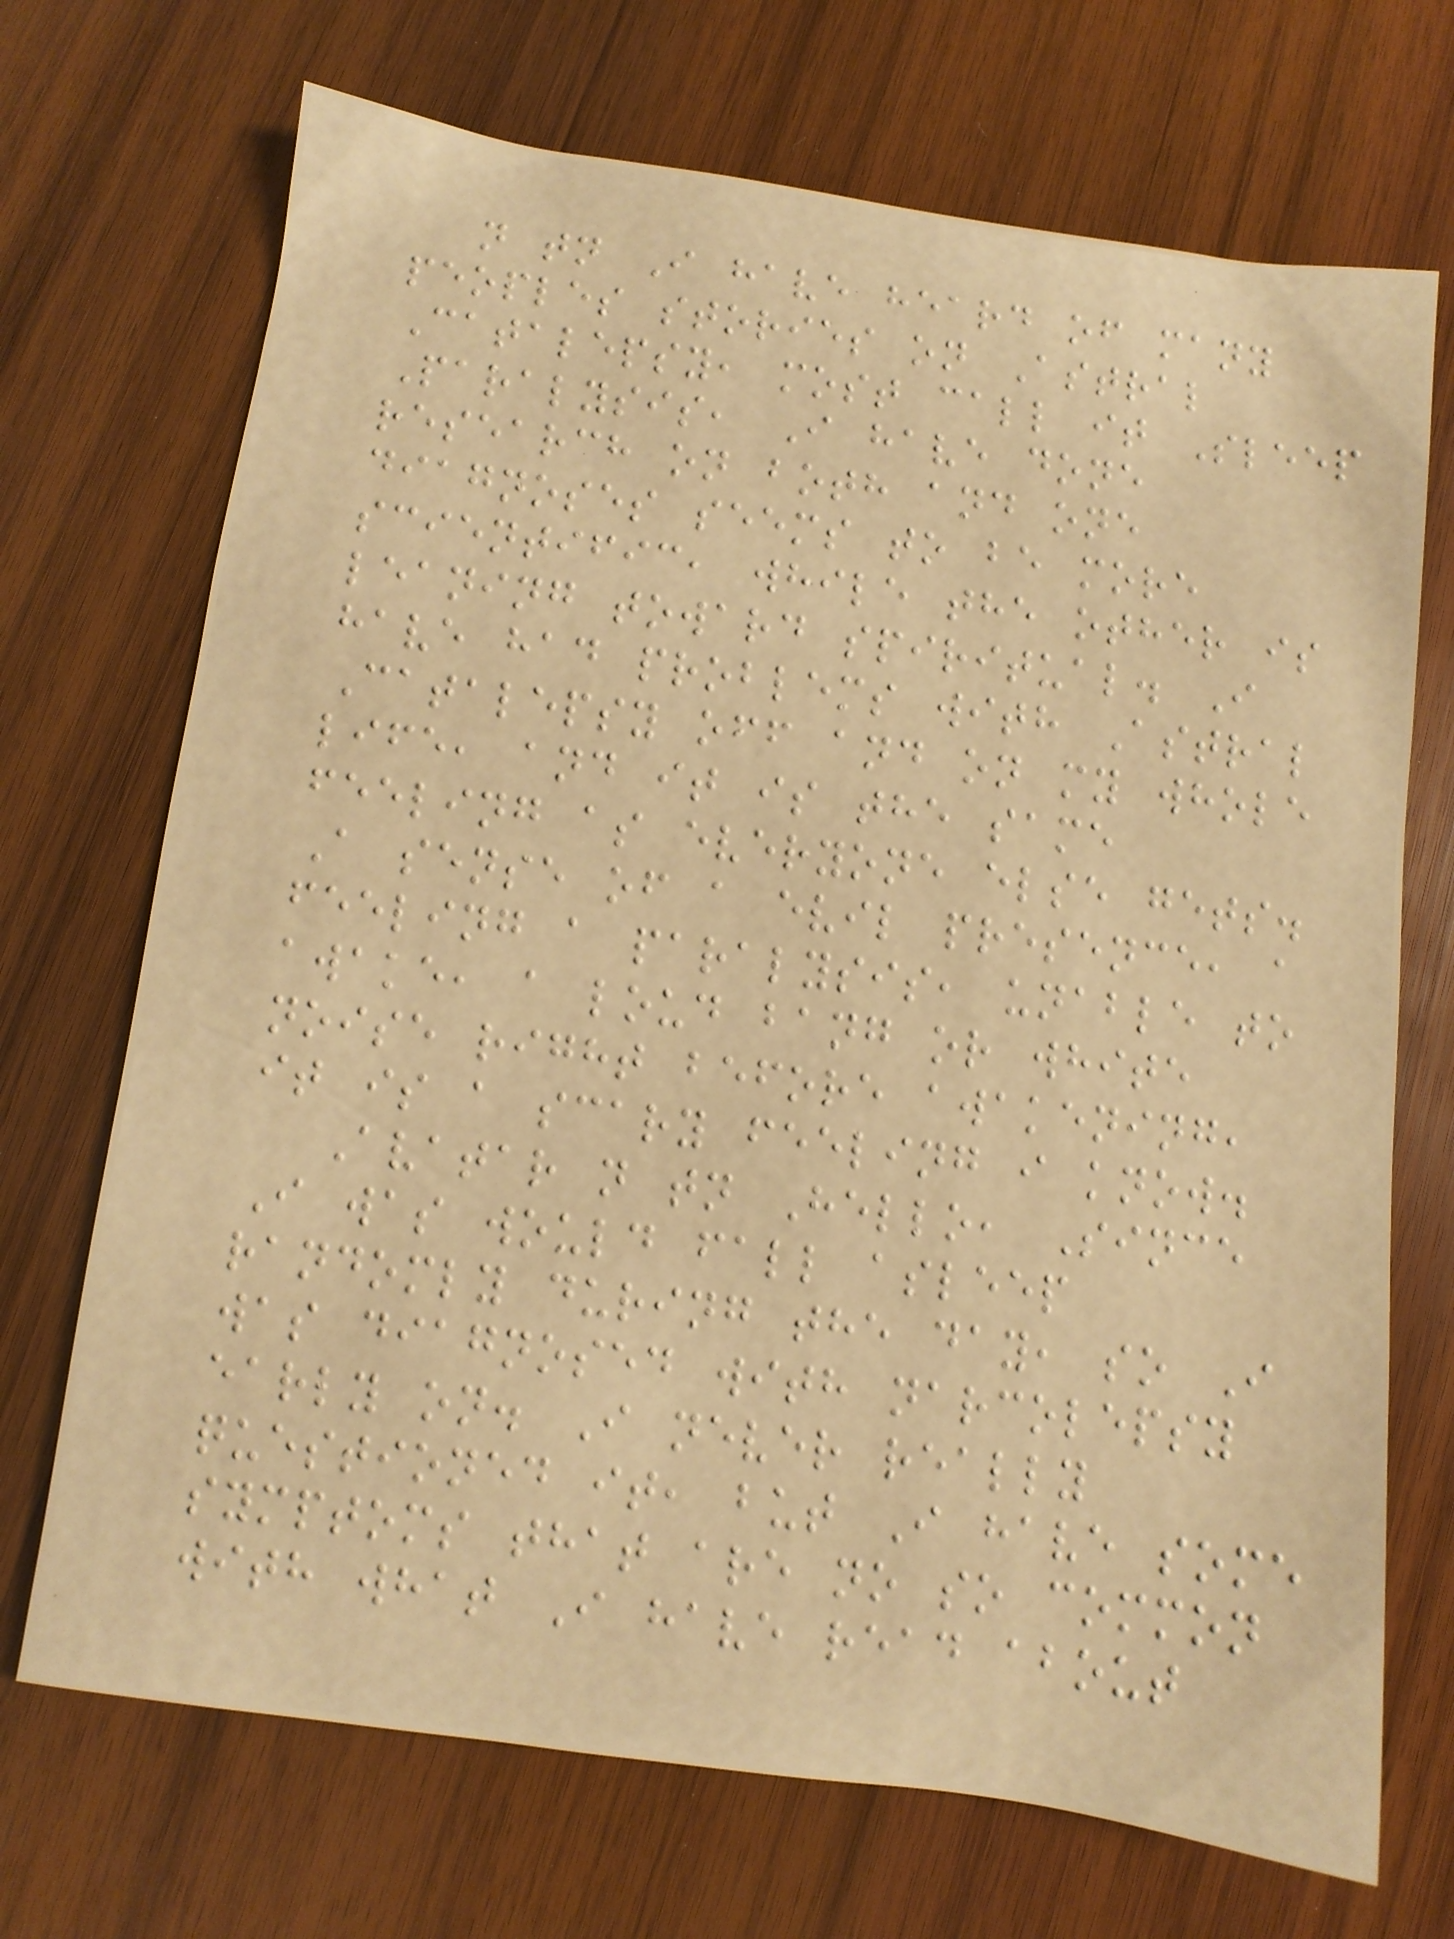n tn I have heard of many
peoples stories on Astral
Catalepsy, most call it Sleep
Paralysis, I have done
research on both and one
diagnoses seems to be more
scientific, while the other is
leaning toward spiritual. I
have had problems with Astral
Catalepsy off and on my whole
life, and it is the same
feeling as everyone else gets.
A sense of a evil presence, a
feeling a paralysis, unable to
awake, a loud bang or white
noise right before awakening,
it is a scary feeling i know.
Avatar n tn Hello, Since
I was would fall asleep
randomly during the day, so I
was diagnosed with narcolepsy
early on. I never really
questioned it, but I have some
symptoms that are no so common
with what I have read about
